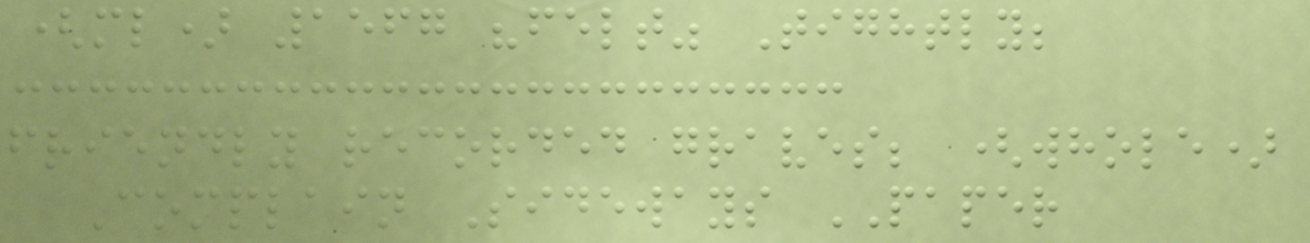(ml) 1567 "felt" Tightly;
friendly recorded graves; (whole)
Complain Sideways PAPER
